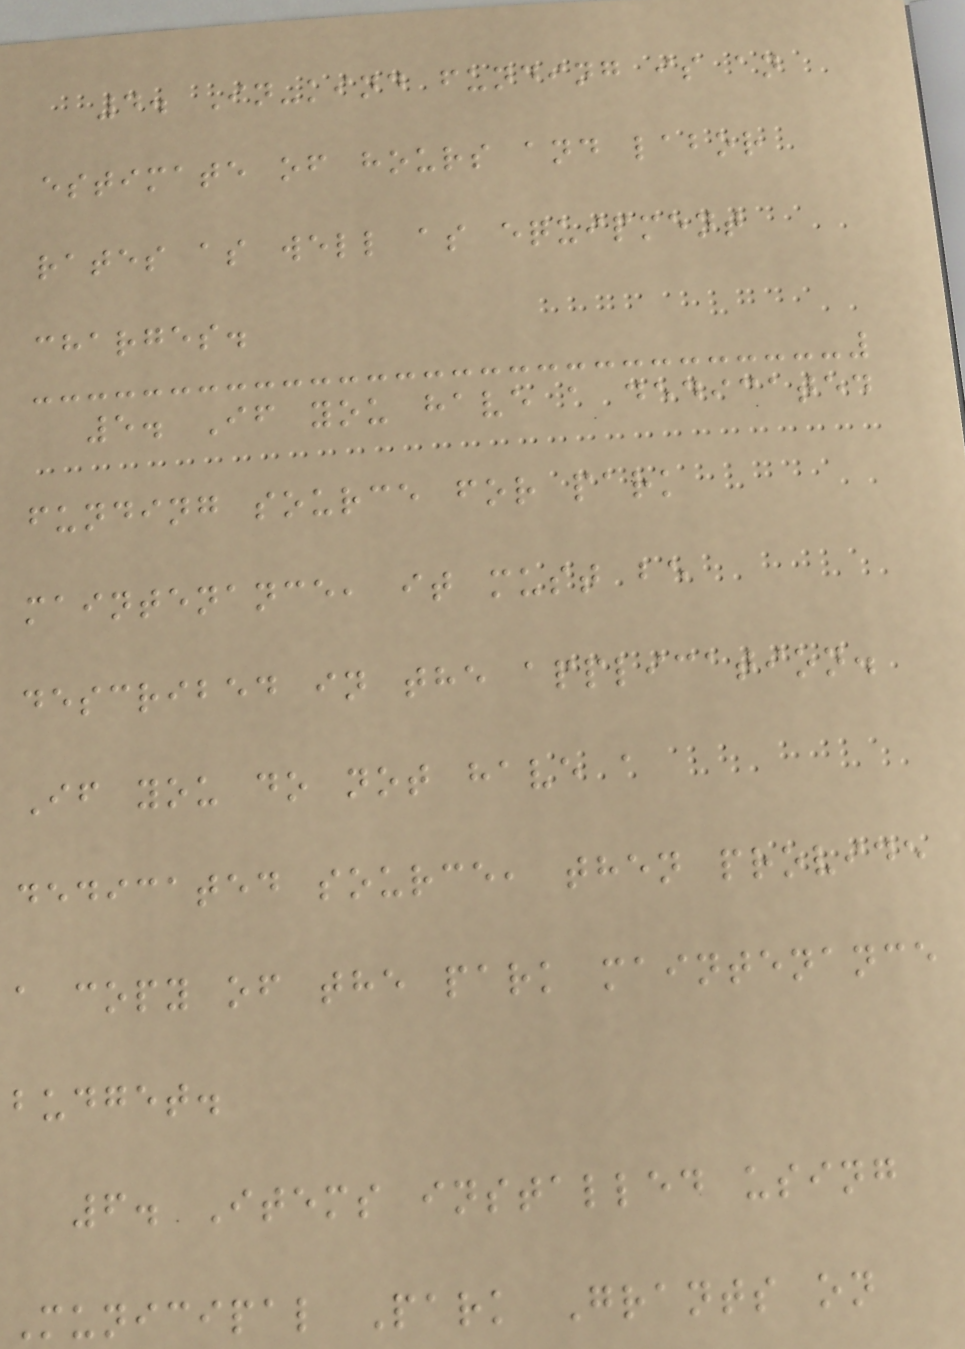4. In-kind funding is an
estimate of hours and labor
rates as well as equipment
charges.
5. If you have a dedicated
funding source for park
maintenance, it must be
described in the application.
If you do not have a
dedicated source, then provide
a copy of the park maintenance
budget.
6. Items installed using
Municipal Park Grants on
